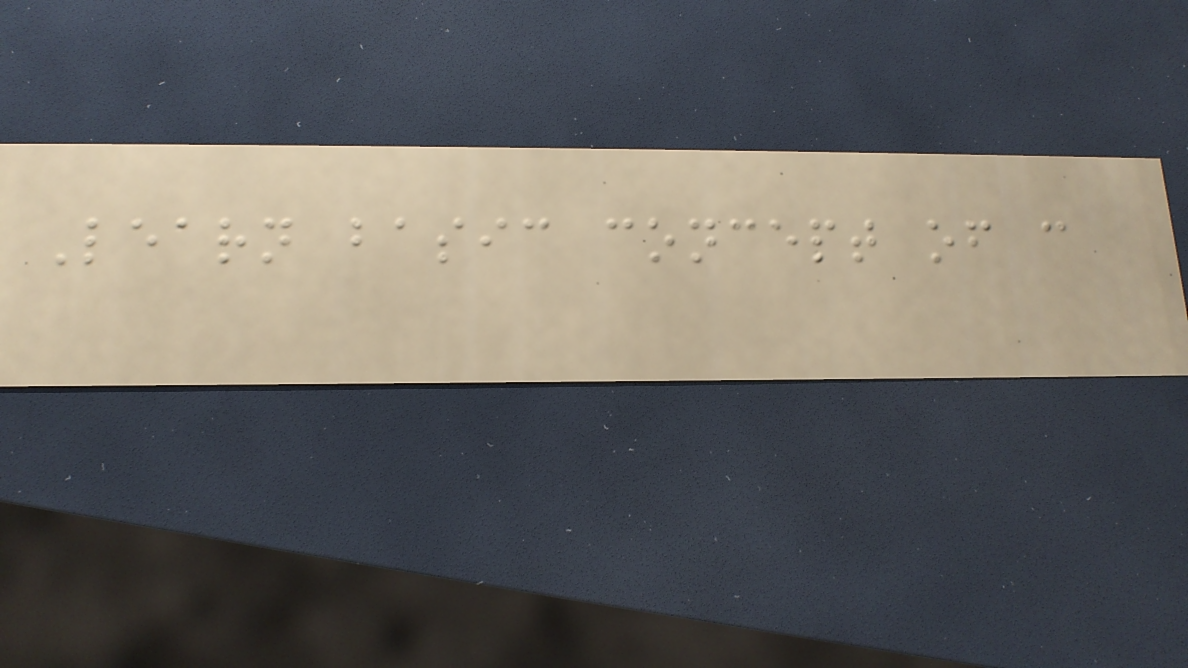Learn basic concept of c
